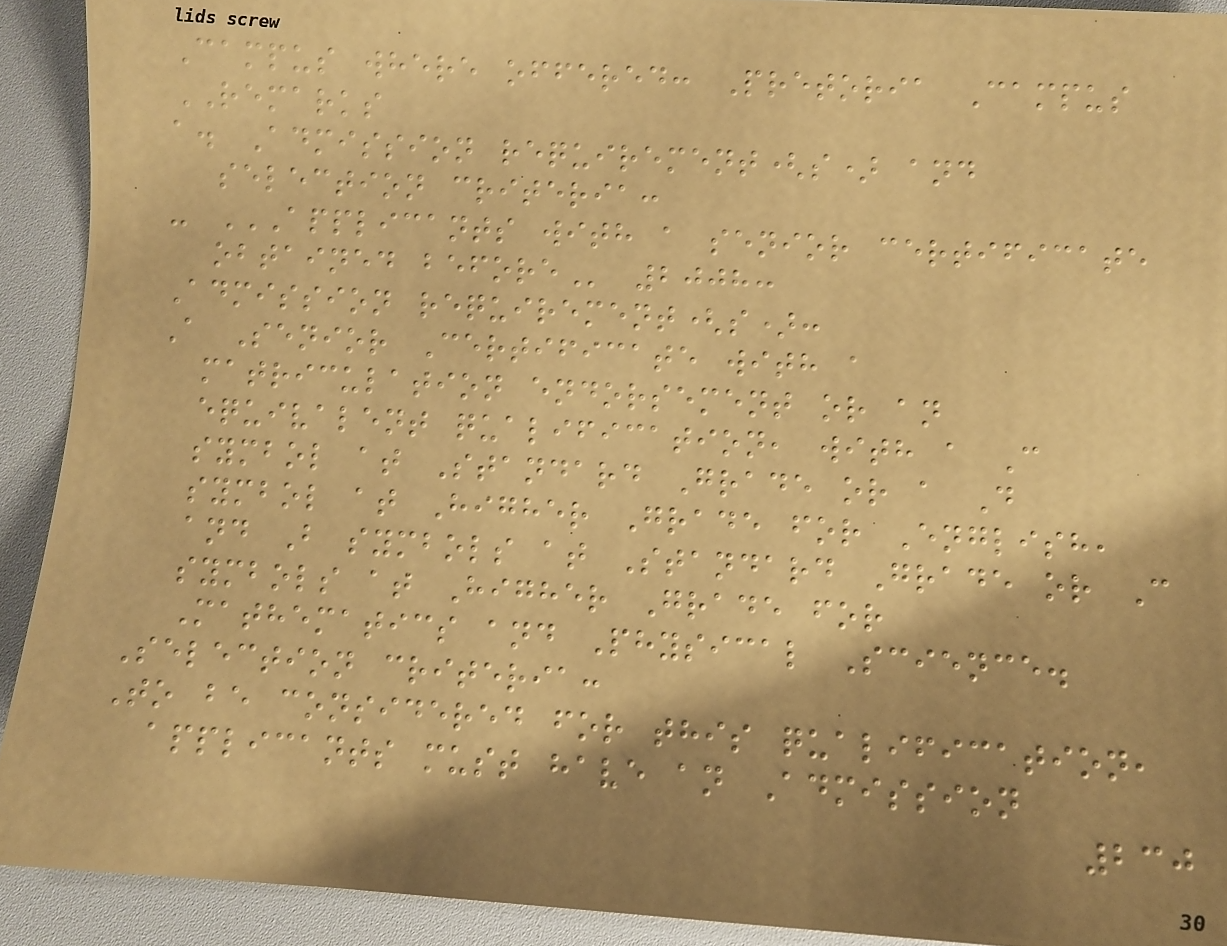Campus where offered: Pretoria Campus
REMARKS
a. Admission requirement(s) and
selection criteria:
- APPLICANTS WITH A SENIOR CERTIFICATE
OBTAINED BEFORE 2008:
Admission requirement(s):
A Senior Certificate with a
matriculation endorsement or an
equivalent qualification, with a C
symbol at Standard Grade or a D
symbol at Higher Grade for English,
and B symbols at Standard Grade or C
symbols at Higher Grade for
Mathematics and Physical Science.
Selection criteria:
To be considered for this qualification,
applicants must have an Admission
230
